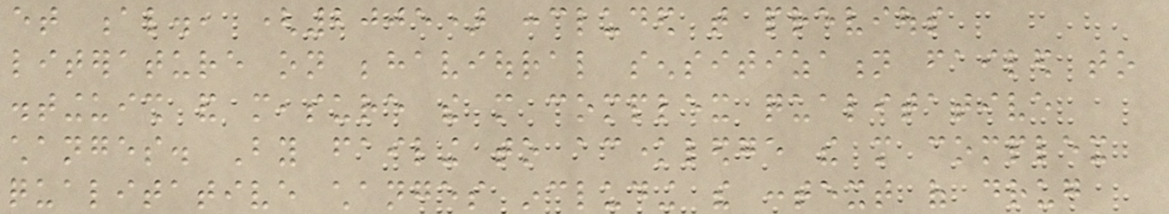et al., (2005) concluded that previous
literature on behavioural sensitization failed to
distinguish and measure the more complex qualitative
changes. By failing to acknowledge the more complex
qualitative changes including the context of drug
